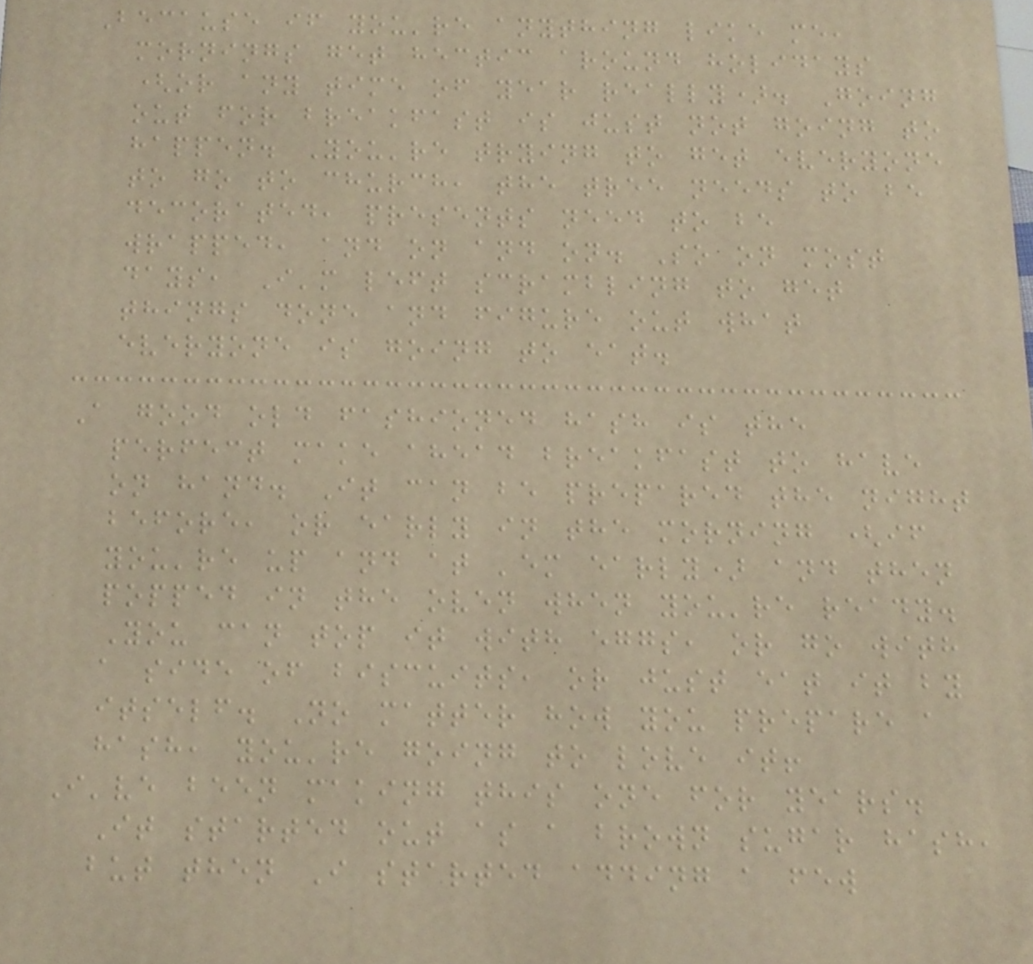Because if you're anything like me,
mornings get hectic around holidays
(or any time of year really). Going
out for breakfast is just not going to
happen. You're trying to get everyone
to go to church, the tree needs to be
decorated, presents need to be
wrapped, and on and on. So on most
days, I'm left scrambling to get
things done and figure out what
everyone is going to eat.
A good old fashioned hash is the
perfect make ahead breakfast to have
on hand. It can be prepared the night
before, or early in the morning (if
you're up and at 'em early) and then
popped in the oven when you're ready.
You can top it with eggs, or go with
a side of biscuits, or just eat it by
itself. No matter how you prepare a
hash, you're going to love it!
I've been making this one for years.
It started out as a brown sugar hash,
but then I started adding a few
